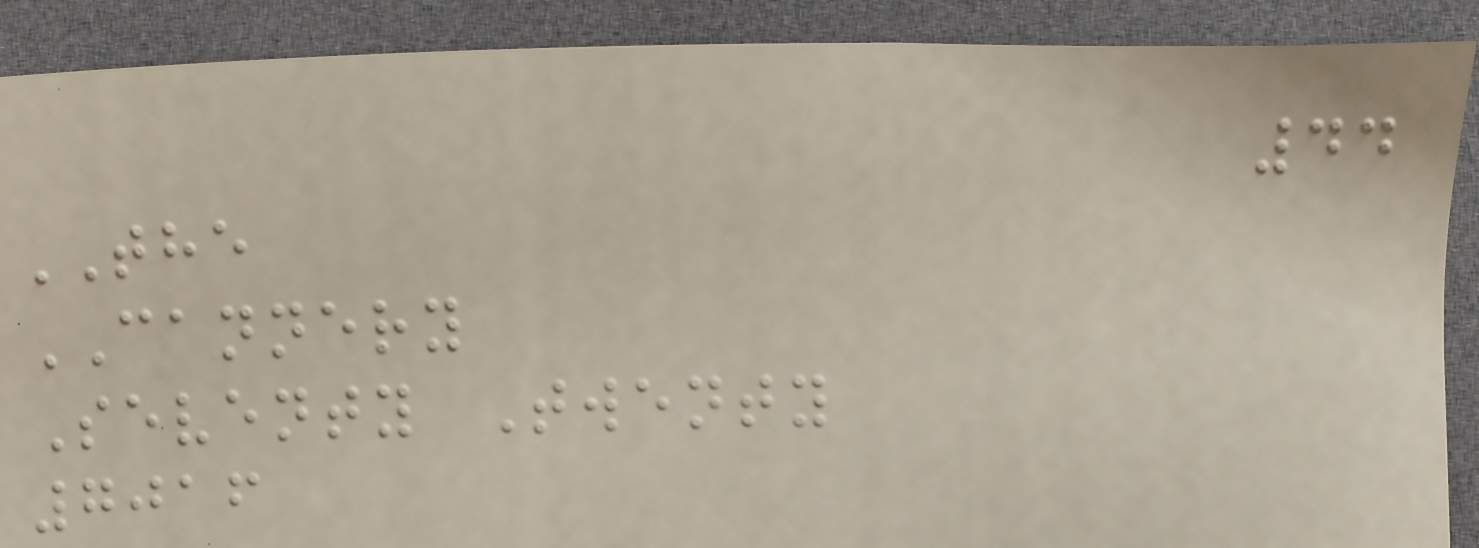44
THE
CANNERY
Seventy Twenty
7016
